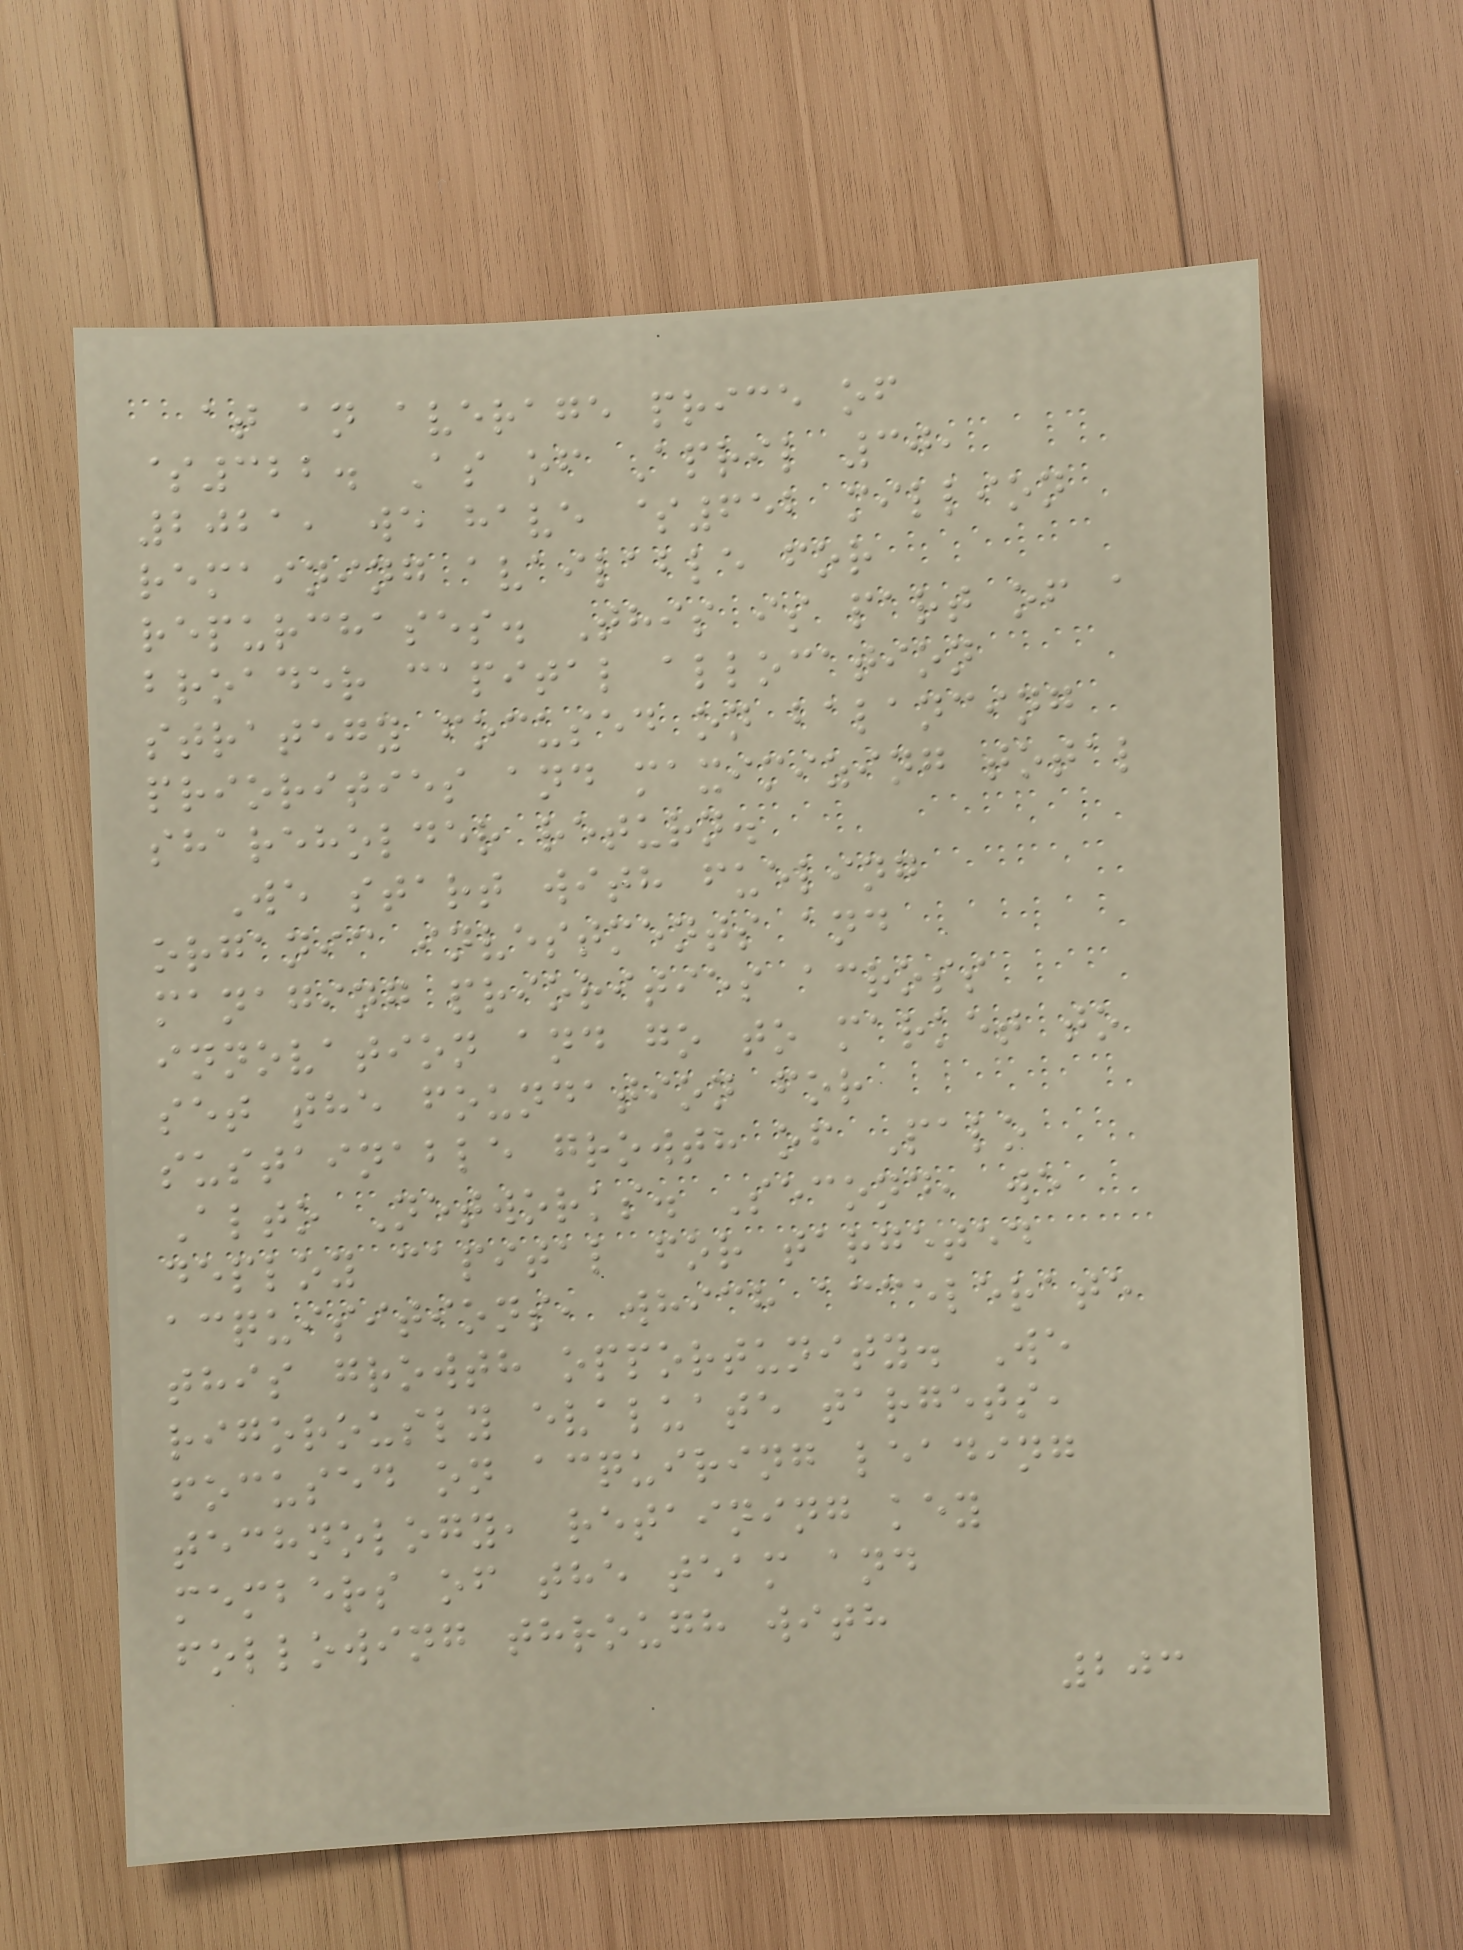at an average price of
$322. As of April 30,
2021, we have $652 million
remaining available for
repurchases. This is part of a
broader capital allocation
strategy focused on balancing
priorities and maximizing total
shareholder return.
We start with fueling
organic investments and
managing priorities across
innovation and go to market to
set the foundation for
sustainable growth of Palo
Alto Networks. Second, we
deploy capital for targeted
acquisitions, which accelerate
this growth opportunity. We
rigorously evaluate targets,
focused on acquiring leading
technology, retaining key
members of the team and
following through with
203
